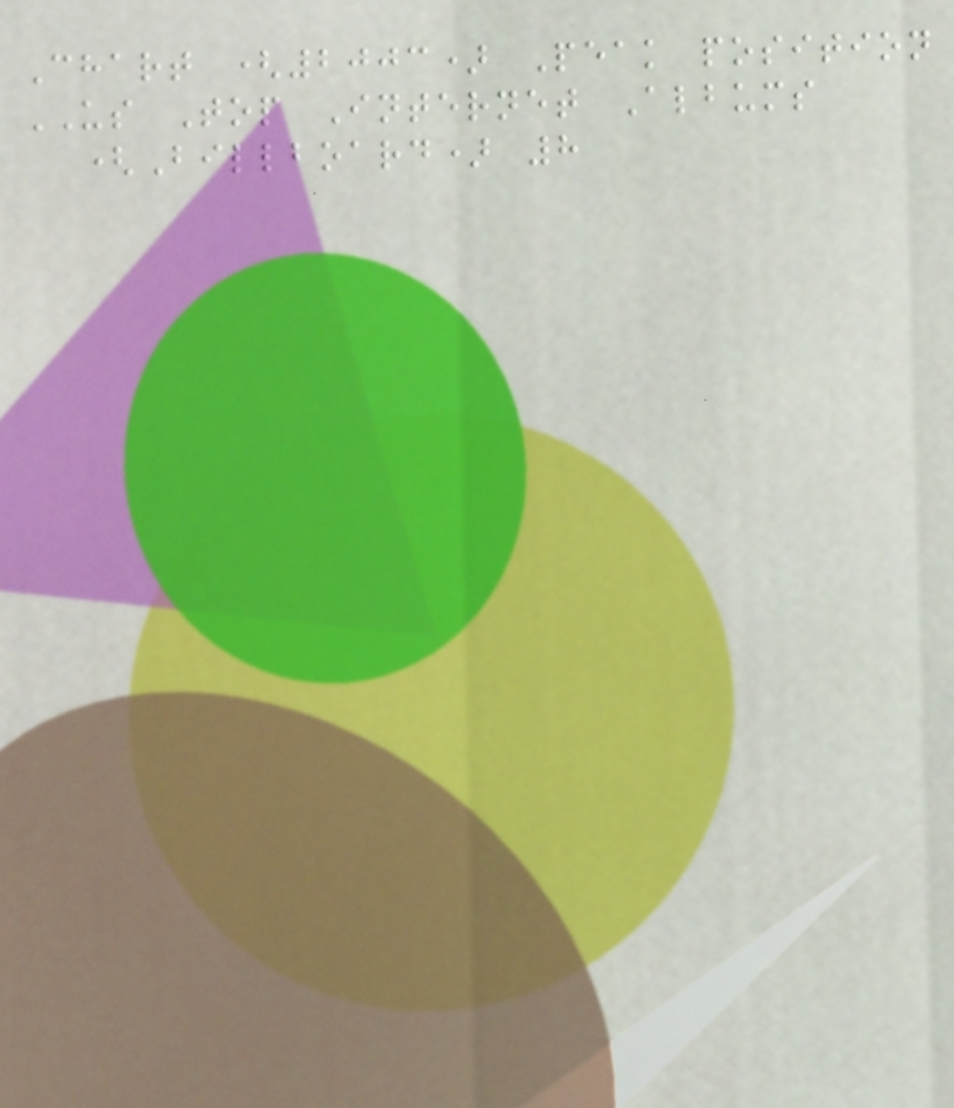Chart (2003) Peak position
US Top Internet Albums
(Billboard) 8
